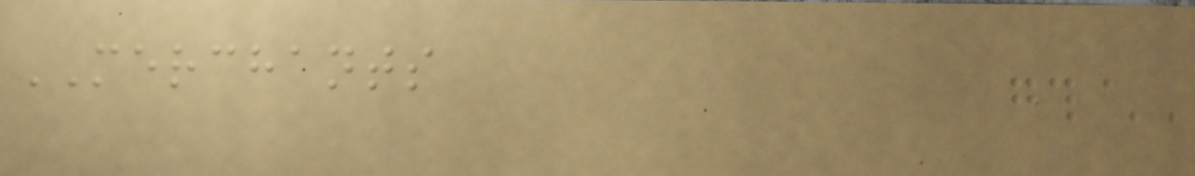MERCHANTS
